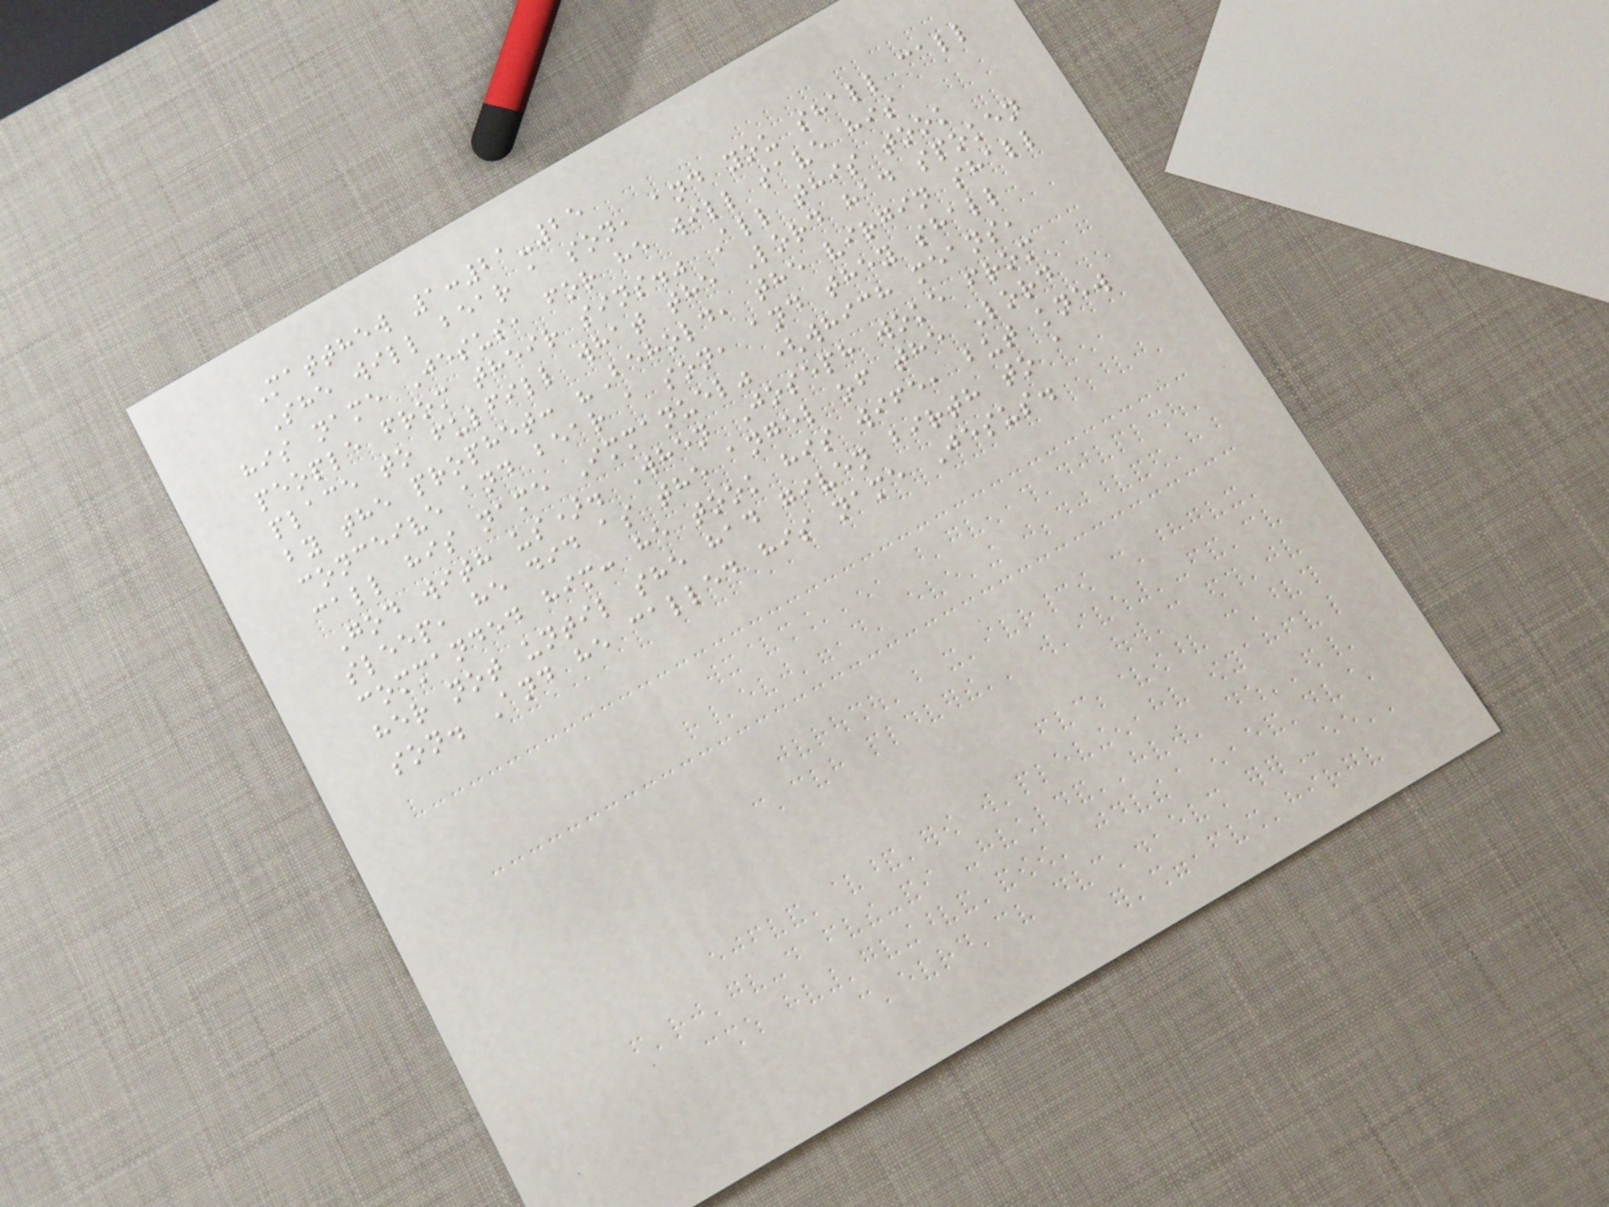Matthew 1:21-25
She will bear a son, and you shall call
his name Jesus, for he will save his
people from their sins." All this took
place to fulfill what the Lord had spoken
by the prophet: "Behold, the virgin shall
conceive and bear a son, and they shall
call his name Immanuel" (which means,
God with us). When Joseph woke from
sleep, he did as the angel of the Lord
commanded him: he took his wife, but knew
her not until she had given birth to a
son. And he called his name Jesus.
